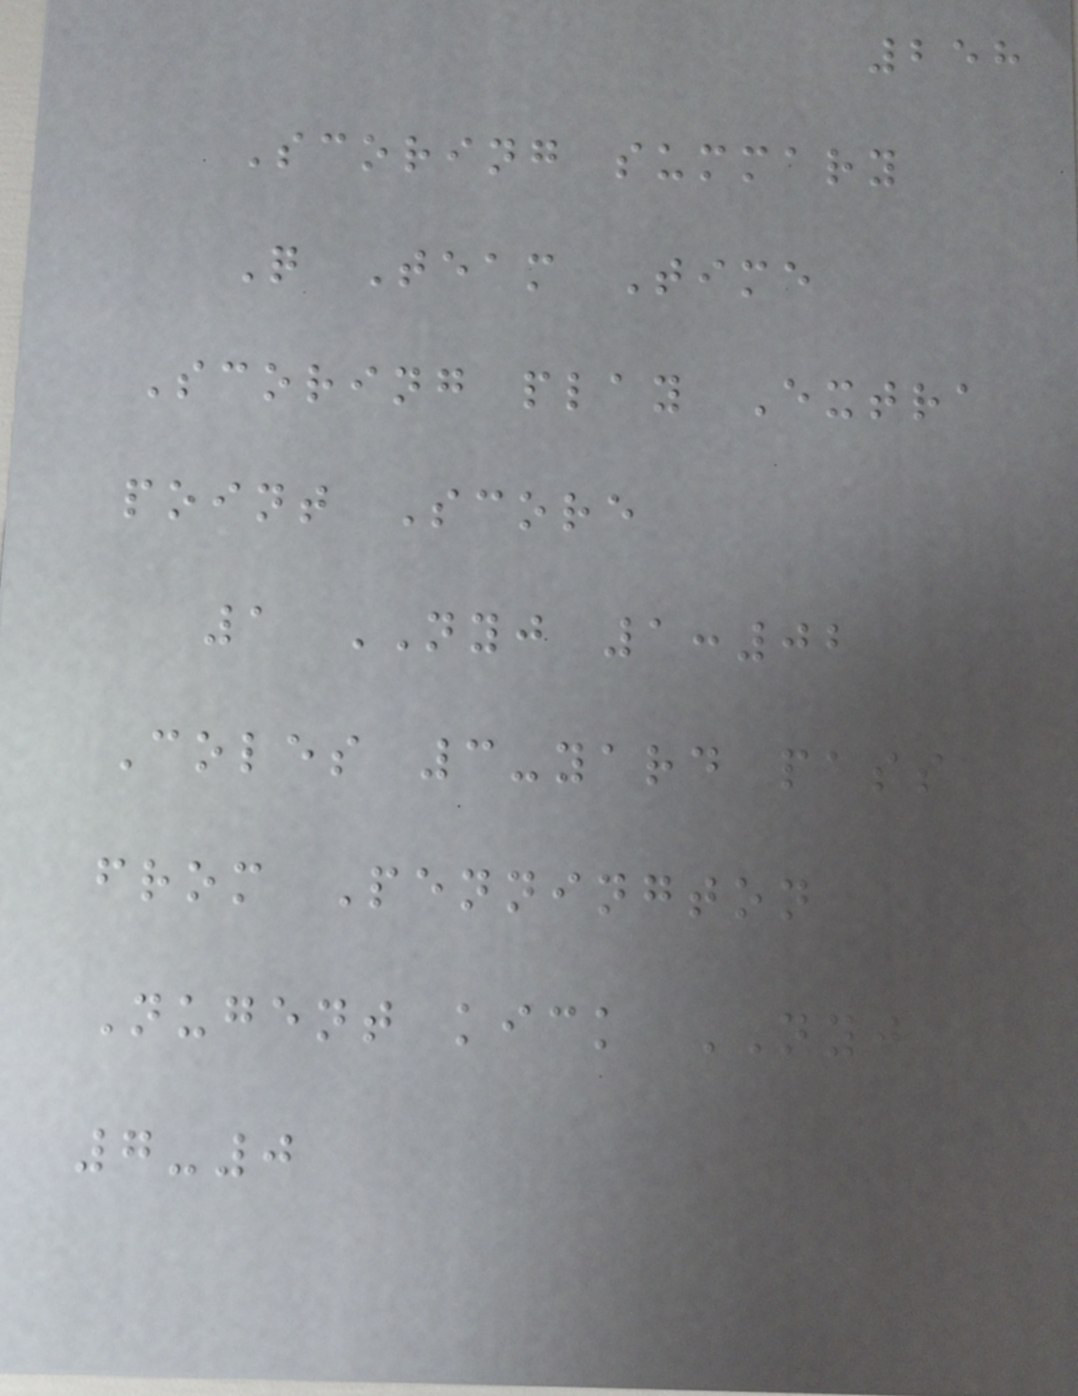258
Scoring summary
Q Team Time
Scoring play Extra
point Score
1 NYJ 1:02
Coles 3-yard pass
from Pennington
Nugent kick NYJ
7-0
